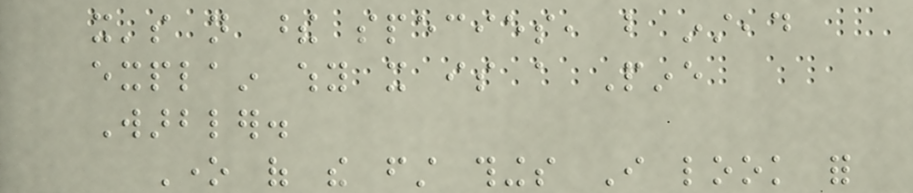it's not these species, but instead
explain why it is a Pine
Warbler.
One of the first things I look for
